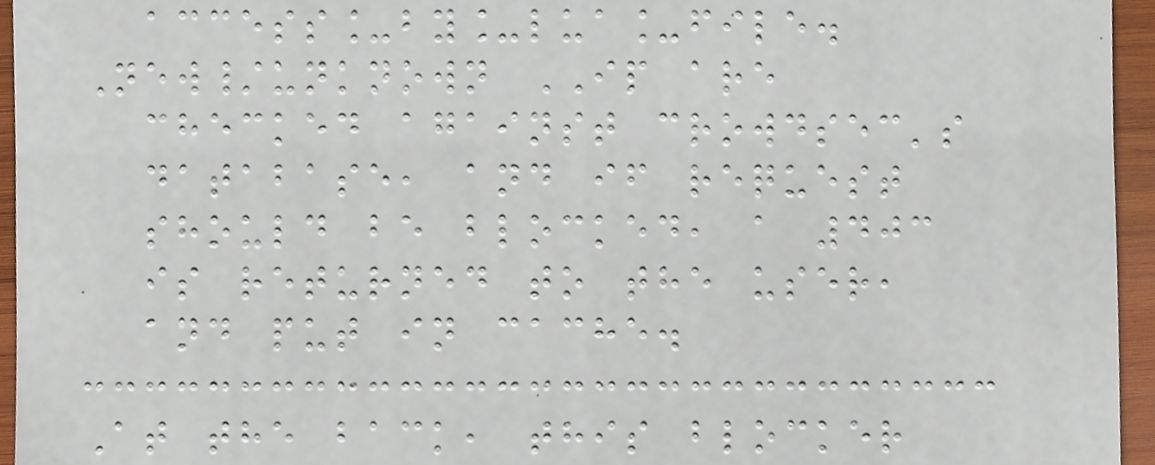access_by_lua_file.
New/unknown IP are
checked against crowdsec's
database, and if request
should be blocked, a 403
is returned to the user,
and put in cache.
At the back, this blocker
